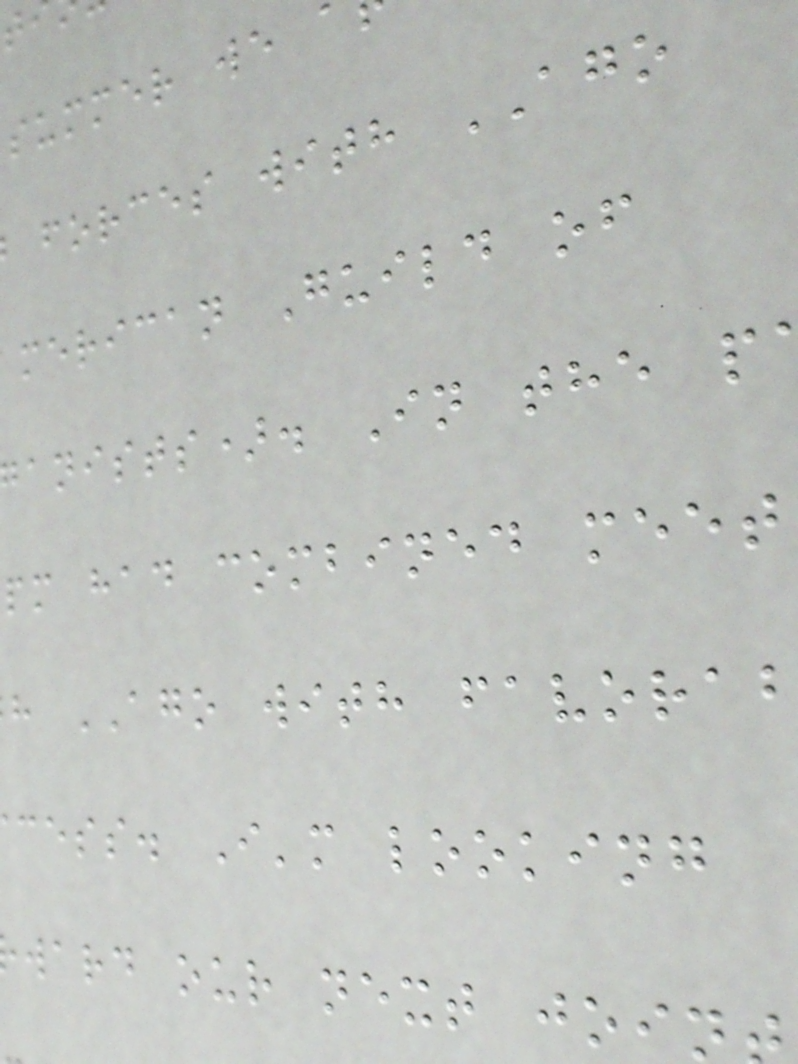summer we
forces with AGO
merican Guild of
anists). In the p
pm had combined meet
h AGO with favora
cess. I'm looking
ward our next joi
